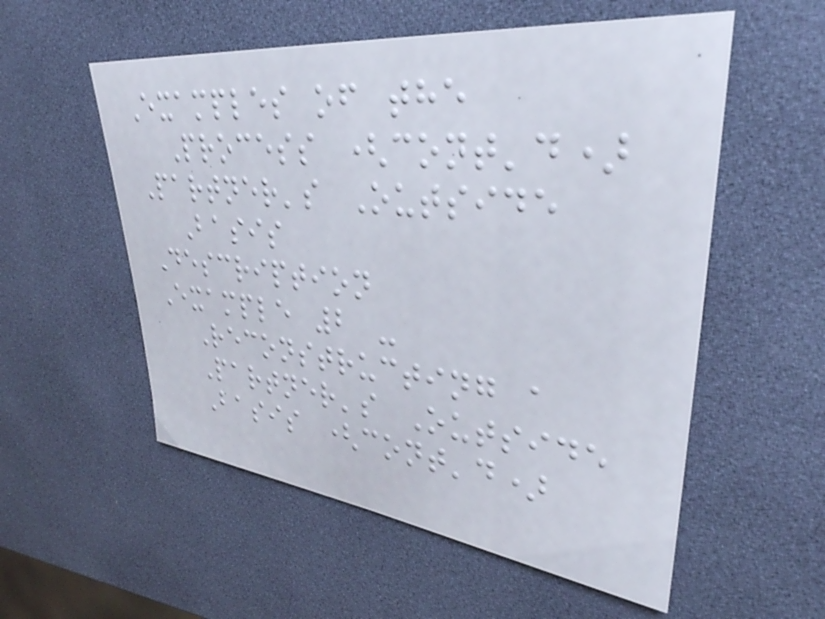Examples of the
Process (cont'd)
Partner's Outside
Basis
Description
Example 2 -
Reconstructing a
Partner's Outside
Basis (cont'd)
